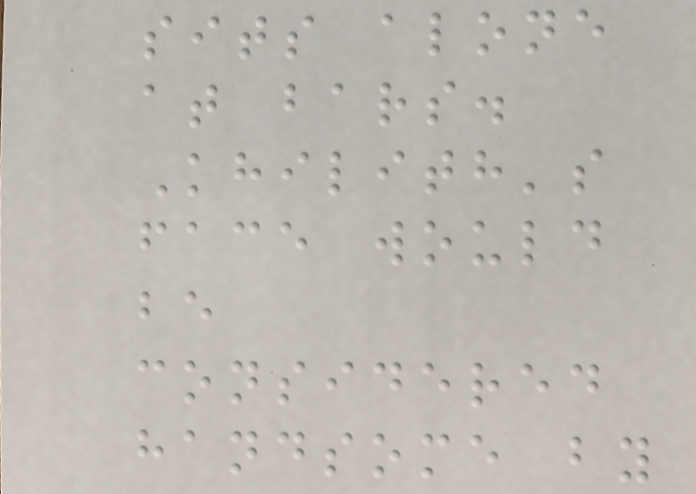sits alone
at bars.
Khilith's
face would
be
considered
handsome by
